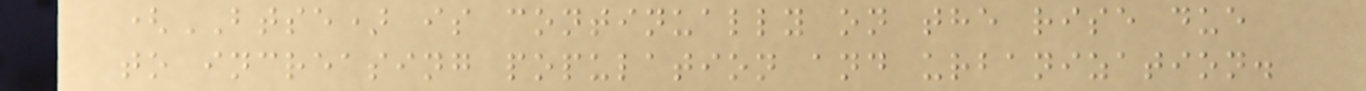(BTSE) is continually on the rise due
to increasing population and urbanization.
